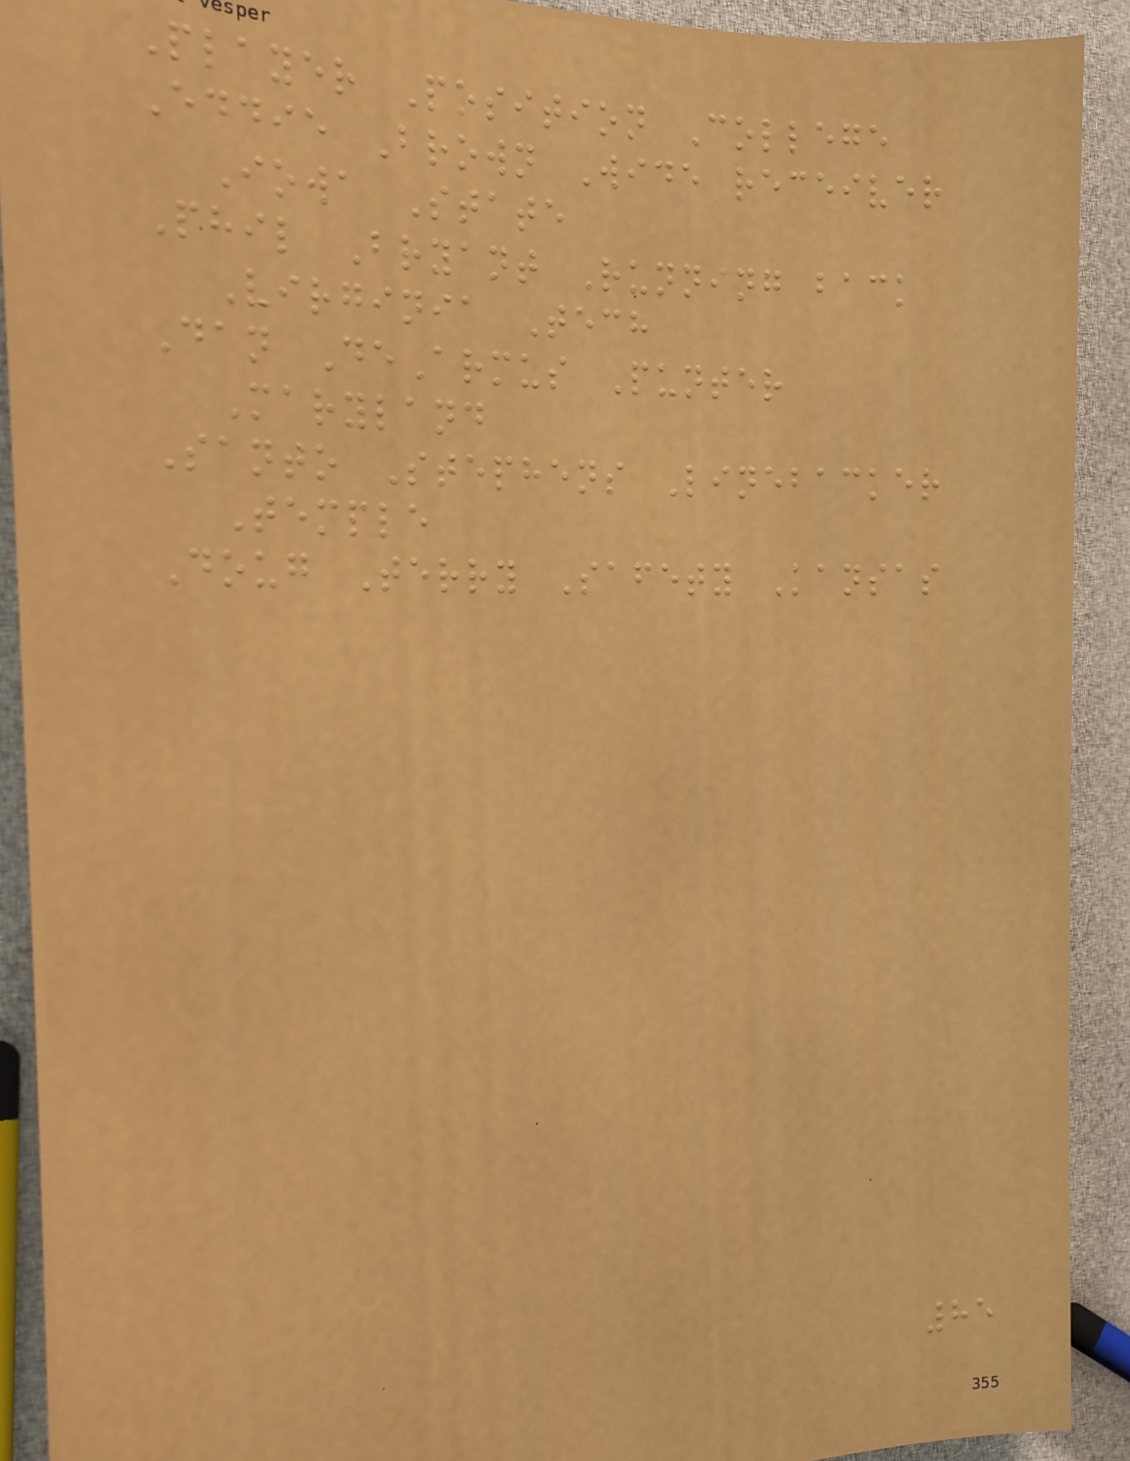Player Position College
Eddie Brown Wide receiver
Iowa State
Phil Bryant Running back
Virginia Tech
Dan DeArmus Punter
Maryland
Santo Stephens Linebacker
Temple
Doug Terry Safety Kansas
85
